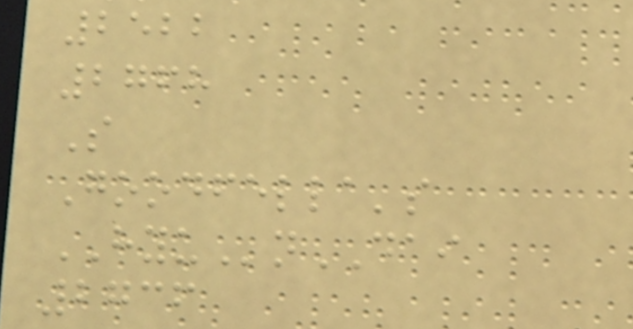2522
2768
S
Goodfella's
HYUnDAI
2736
